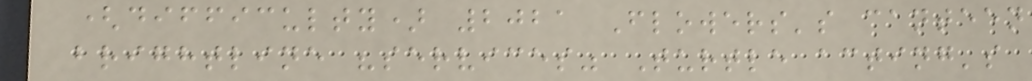(difficulty) 2021 Flowers's canteen
brightline "services" Turtle acting's
